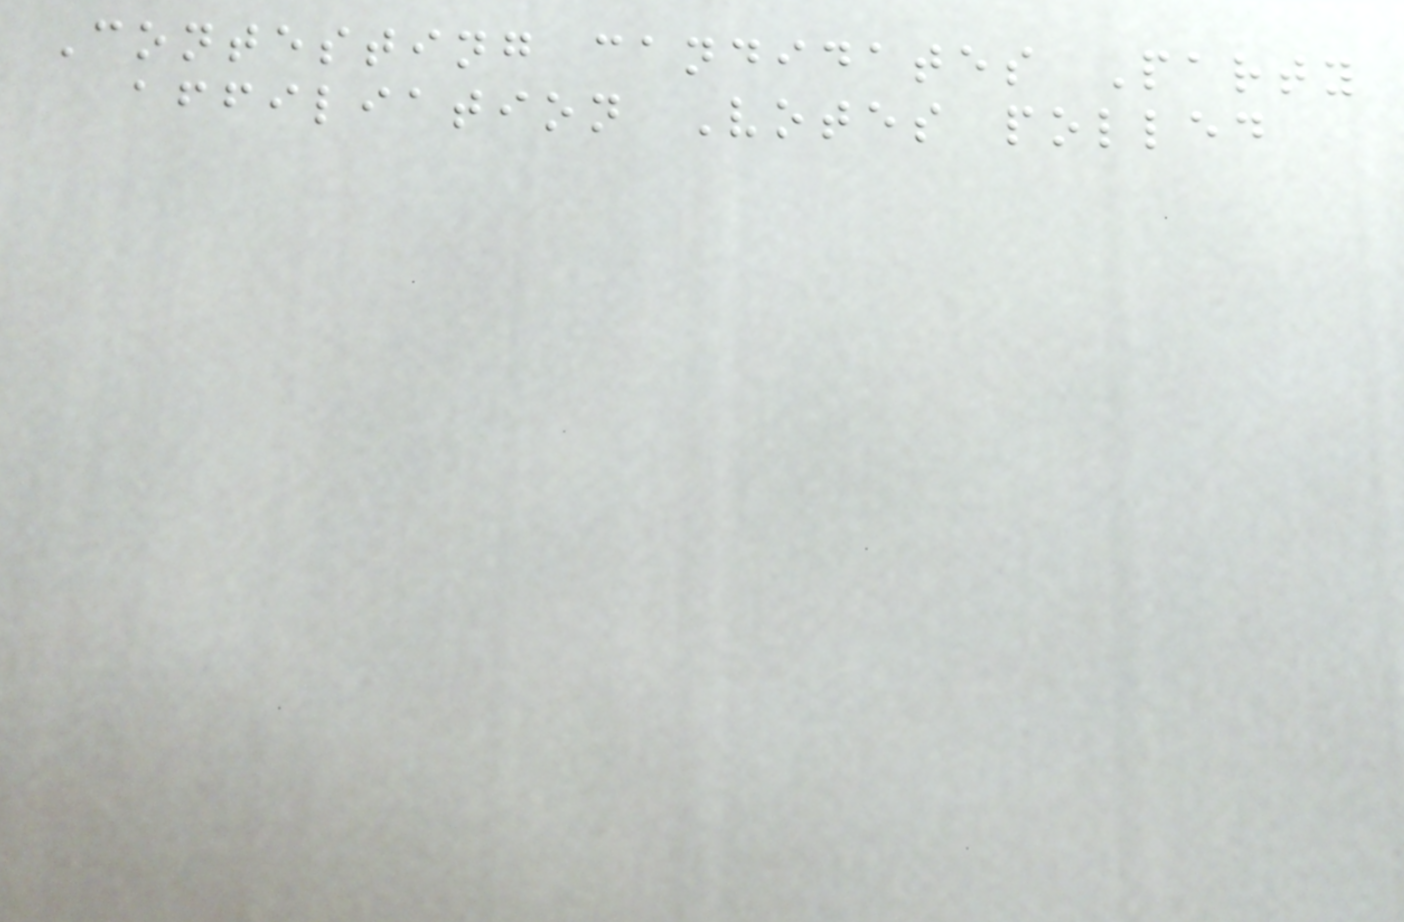Contesting candidates Party
affiliation Votes polled
